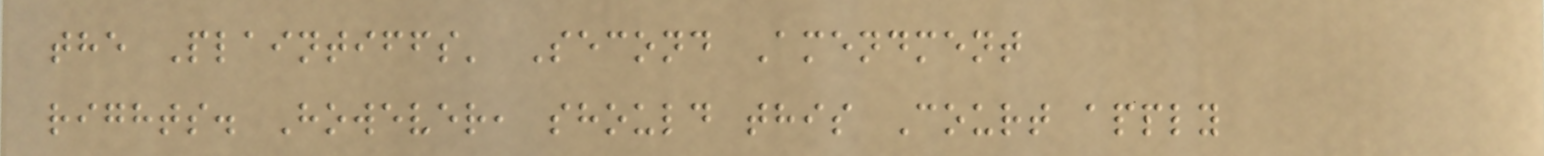the Plaintiffs' Second Amendment
rights. However, should this Court apply
